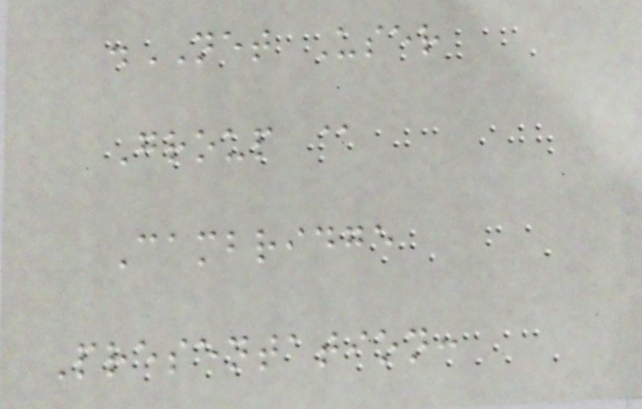.NET User
Group @
Cambridge
Presentation:
